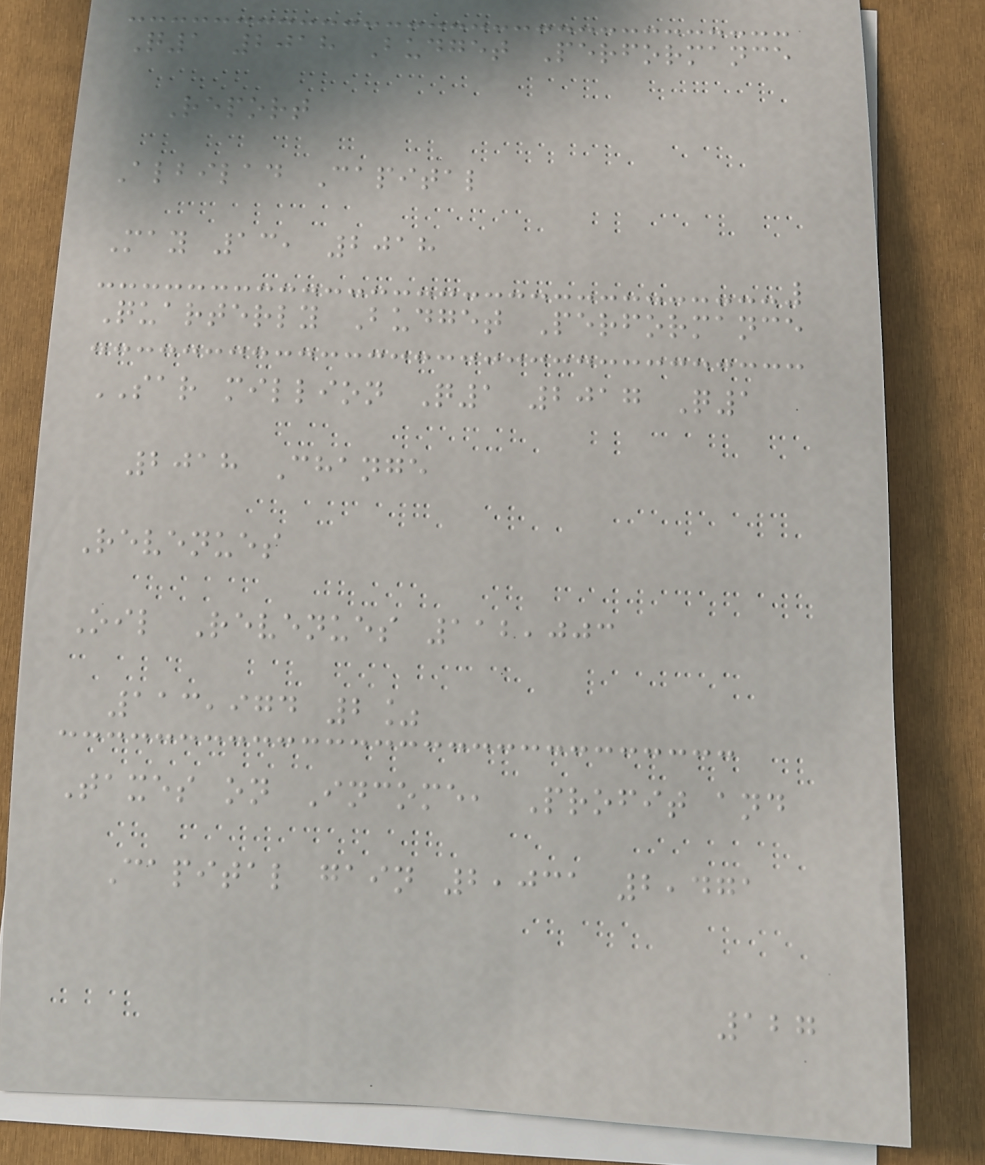Q1 2018 Budget Performance
Report
Albilad Capital
May 13, 2018
Quarterly Budget Performance
SAR million Q1 2017 Q1
2018 Change
Revenues
Oil Revenues 112,003
113,974 2%
Taxes on Income, Profit and
Capital gain 2,031 2,471
127
